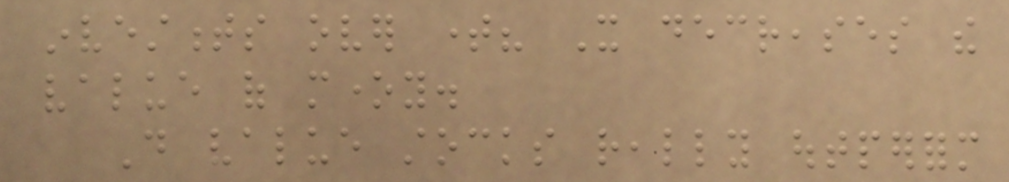investments over time? It decreases the
value of money.
Do value stocks really outperform
